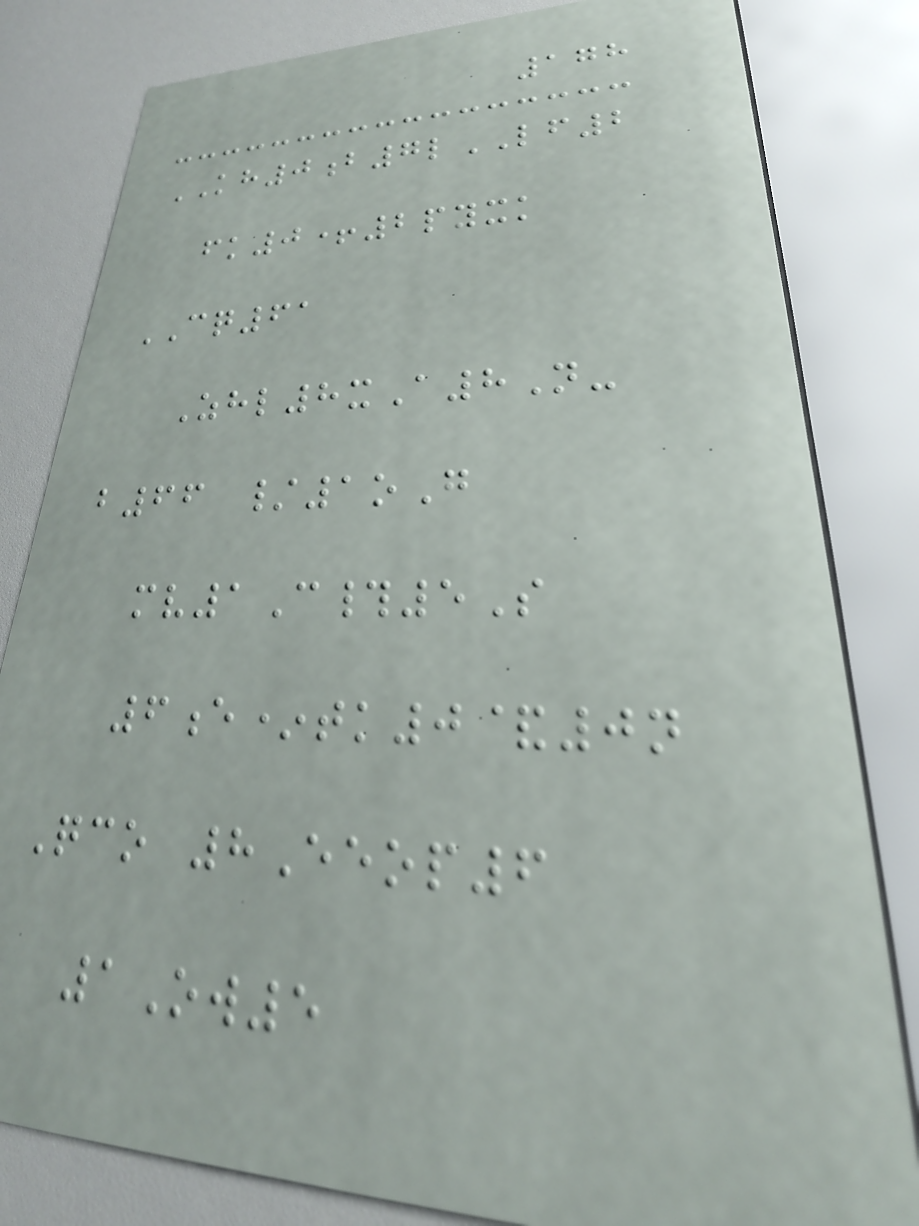178
KH0b7lLF2
fk0+2pyxk
CQ61
Zhl8xA8N-
b66 /1oG
mv1C#5S
6e*tk0&0n
Qco 8Eeop6
1Ow5
